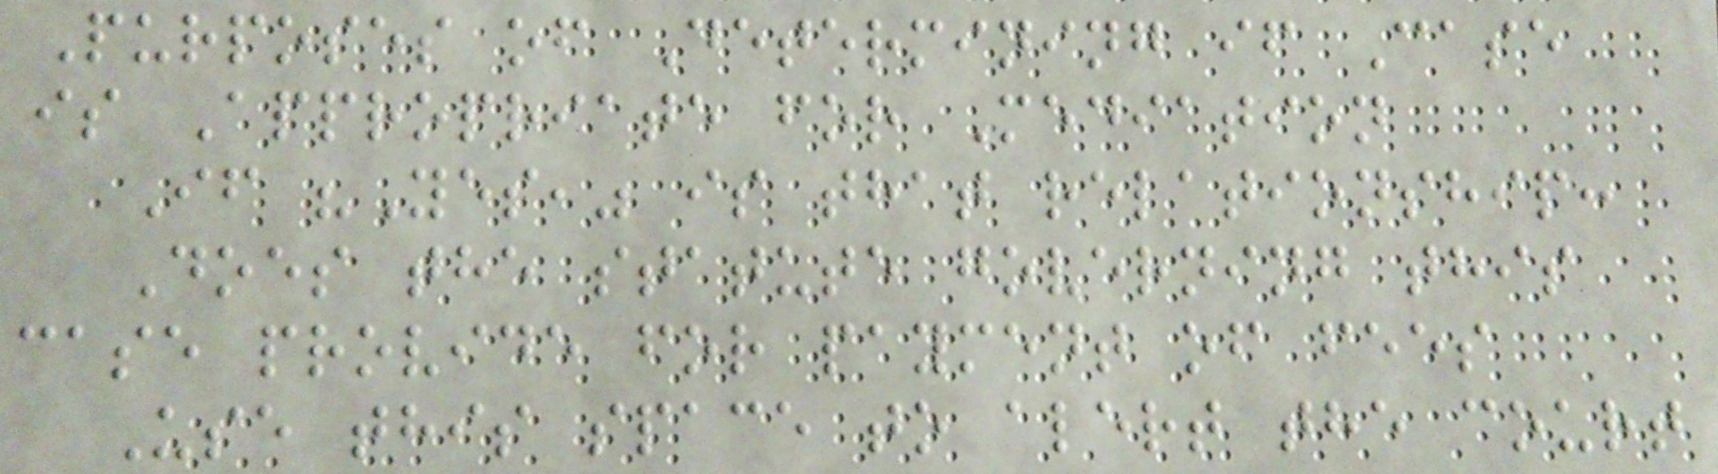Purposes of Determining if Case
is Appropriate for Mediation
If "Yes," is that relationship:
Does the statute governing this
case provide for payment of fees
Use this space to alert the court
